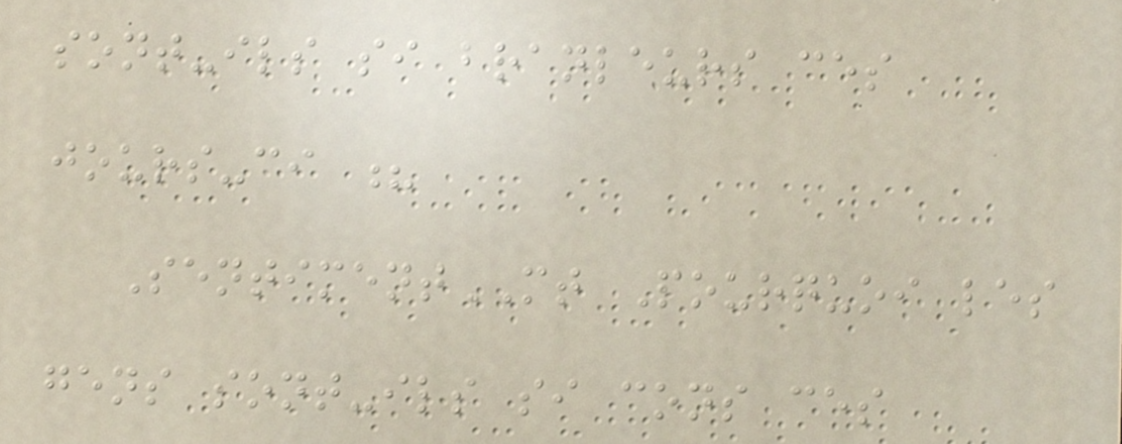sont-ils si branleurs ces
jours-ci ?
SentimentMT Pourquoi les
gens sont-ils si cons ces
